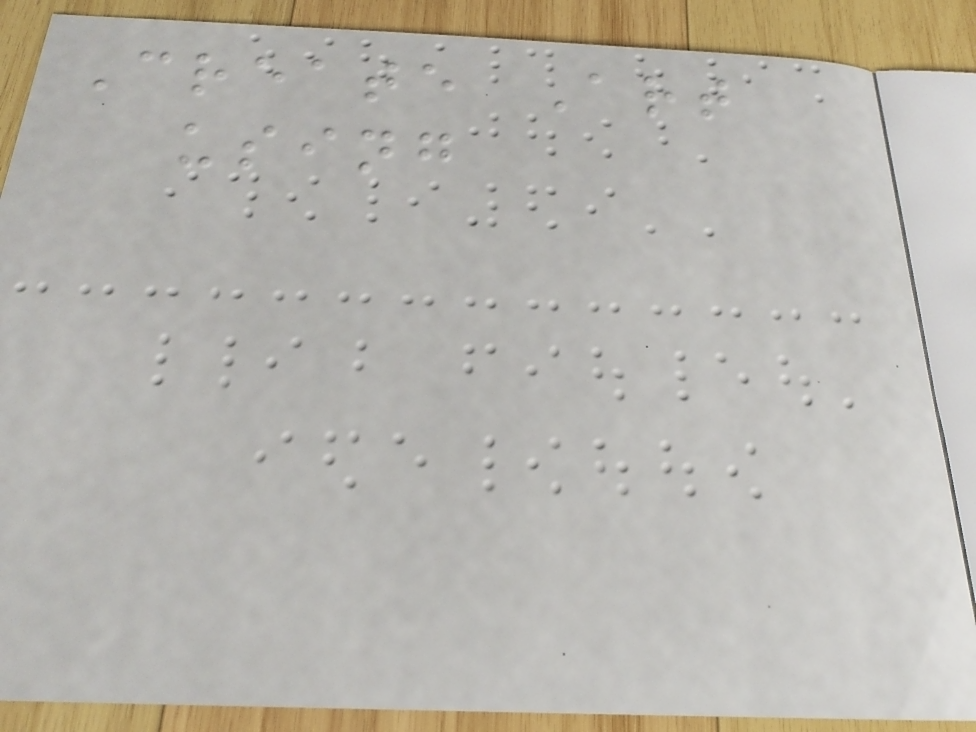Create Art
using
